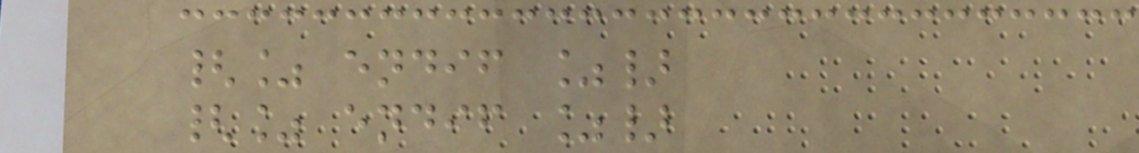{% endif %}
{% endif %}
